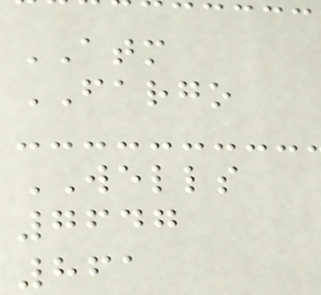ATM
FARGO
WELLS
7647
861
